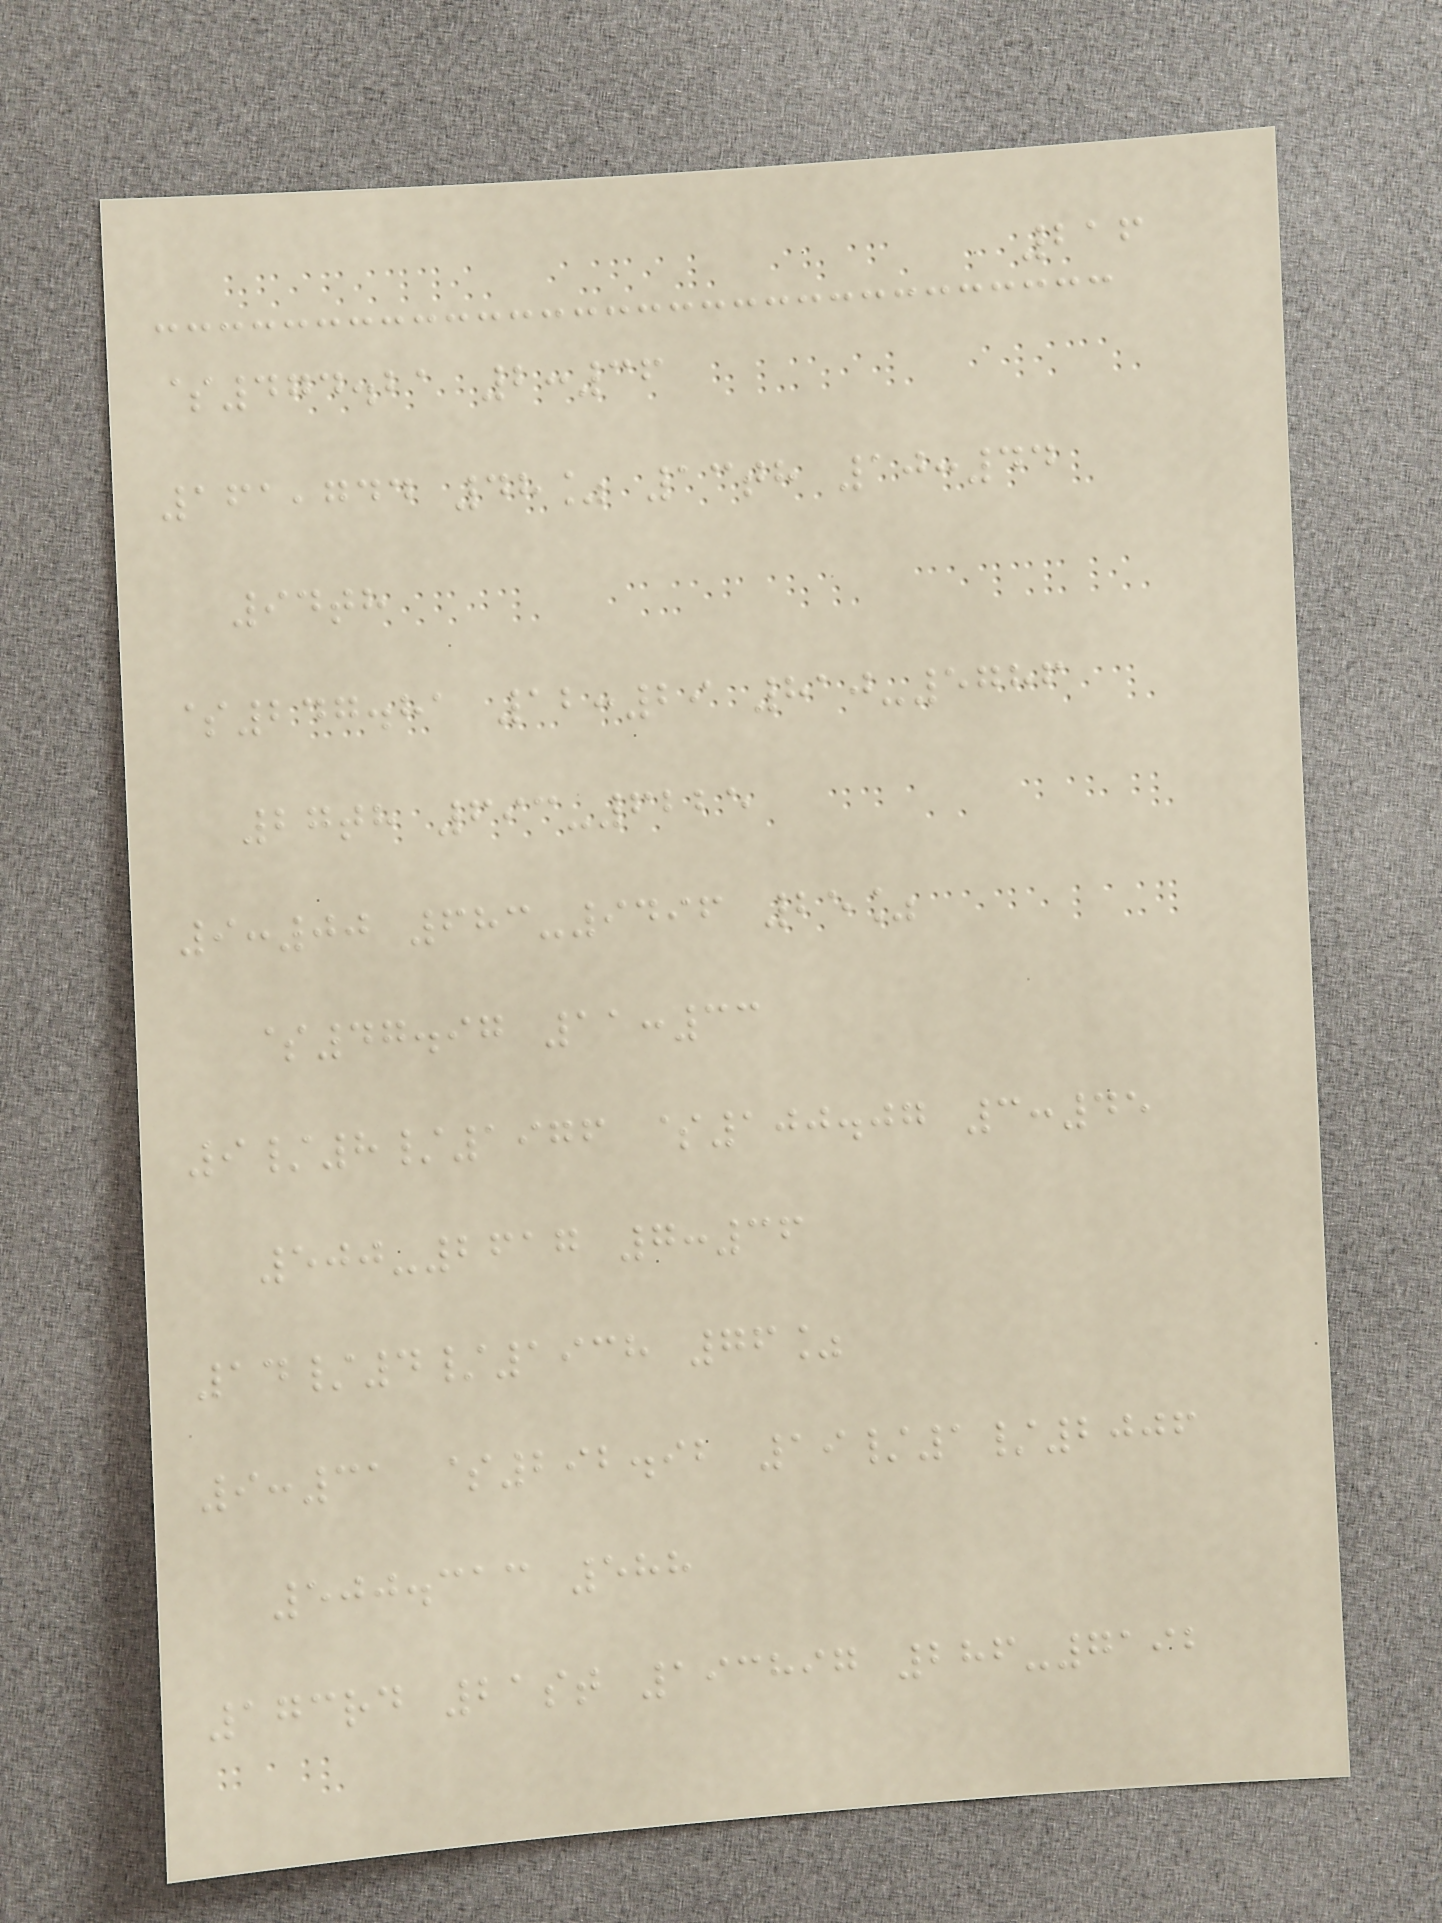216
$474.21 2:36
161,744 48% 13th 10:44
94th
$247.81 12:29 810-5786
27th 693-6225
9:00 683-9496 25%
$47.97 11:33
9/8/1976 $100.07 3:45
500-2617 7:36
14/4/1938 76%
9:31 $292.92 19/1/2006
500.313 588
173rd 21st 193897 286-7192
